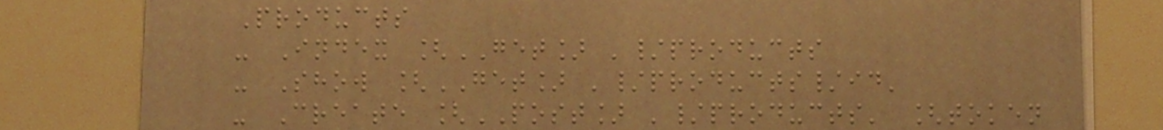Products
- Index [GET] '/products
- Show [GET] '/products/id'
- Create [POST] '/products' [token
